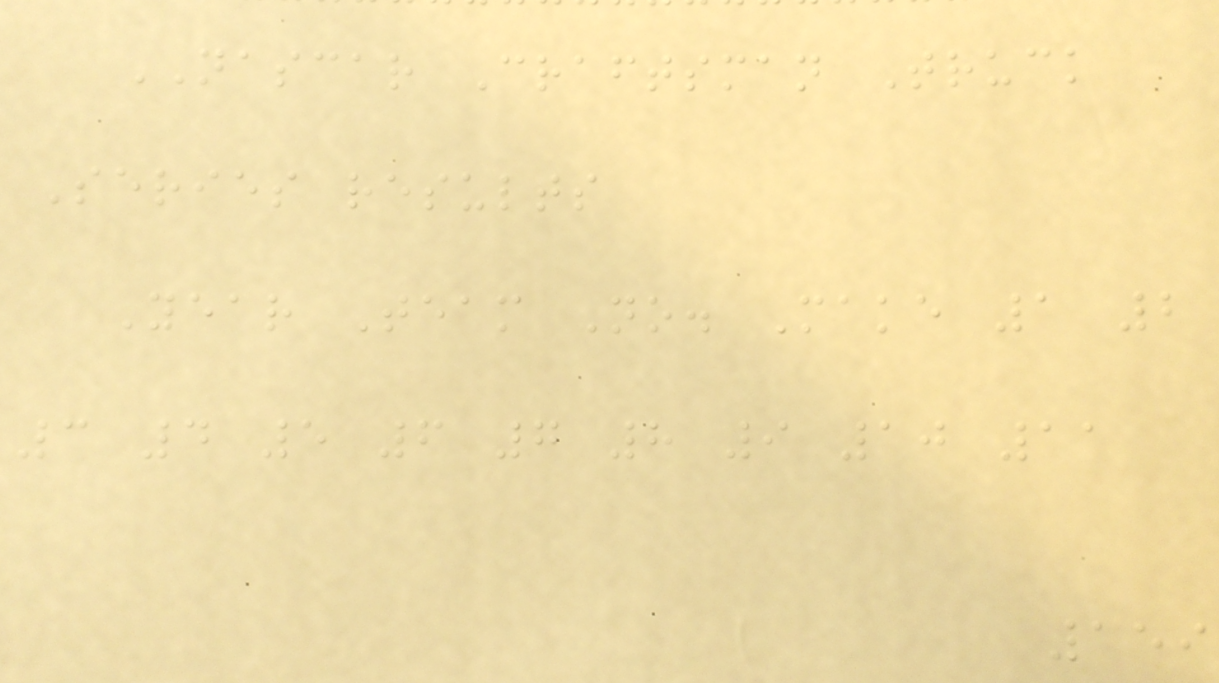NASCAR Craftsman Truck
Series results
Year Team No. Make 1 2
3 4 5 6 7 8 9 10 11
159
